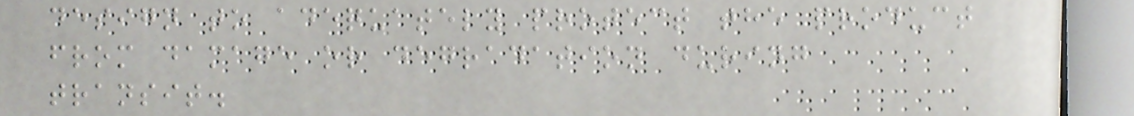design to adequately protect the product
from damage or degradation during
transit.
